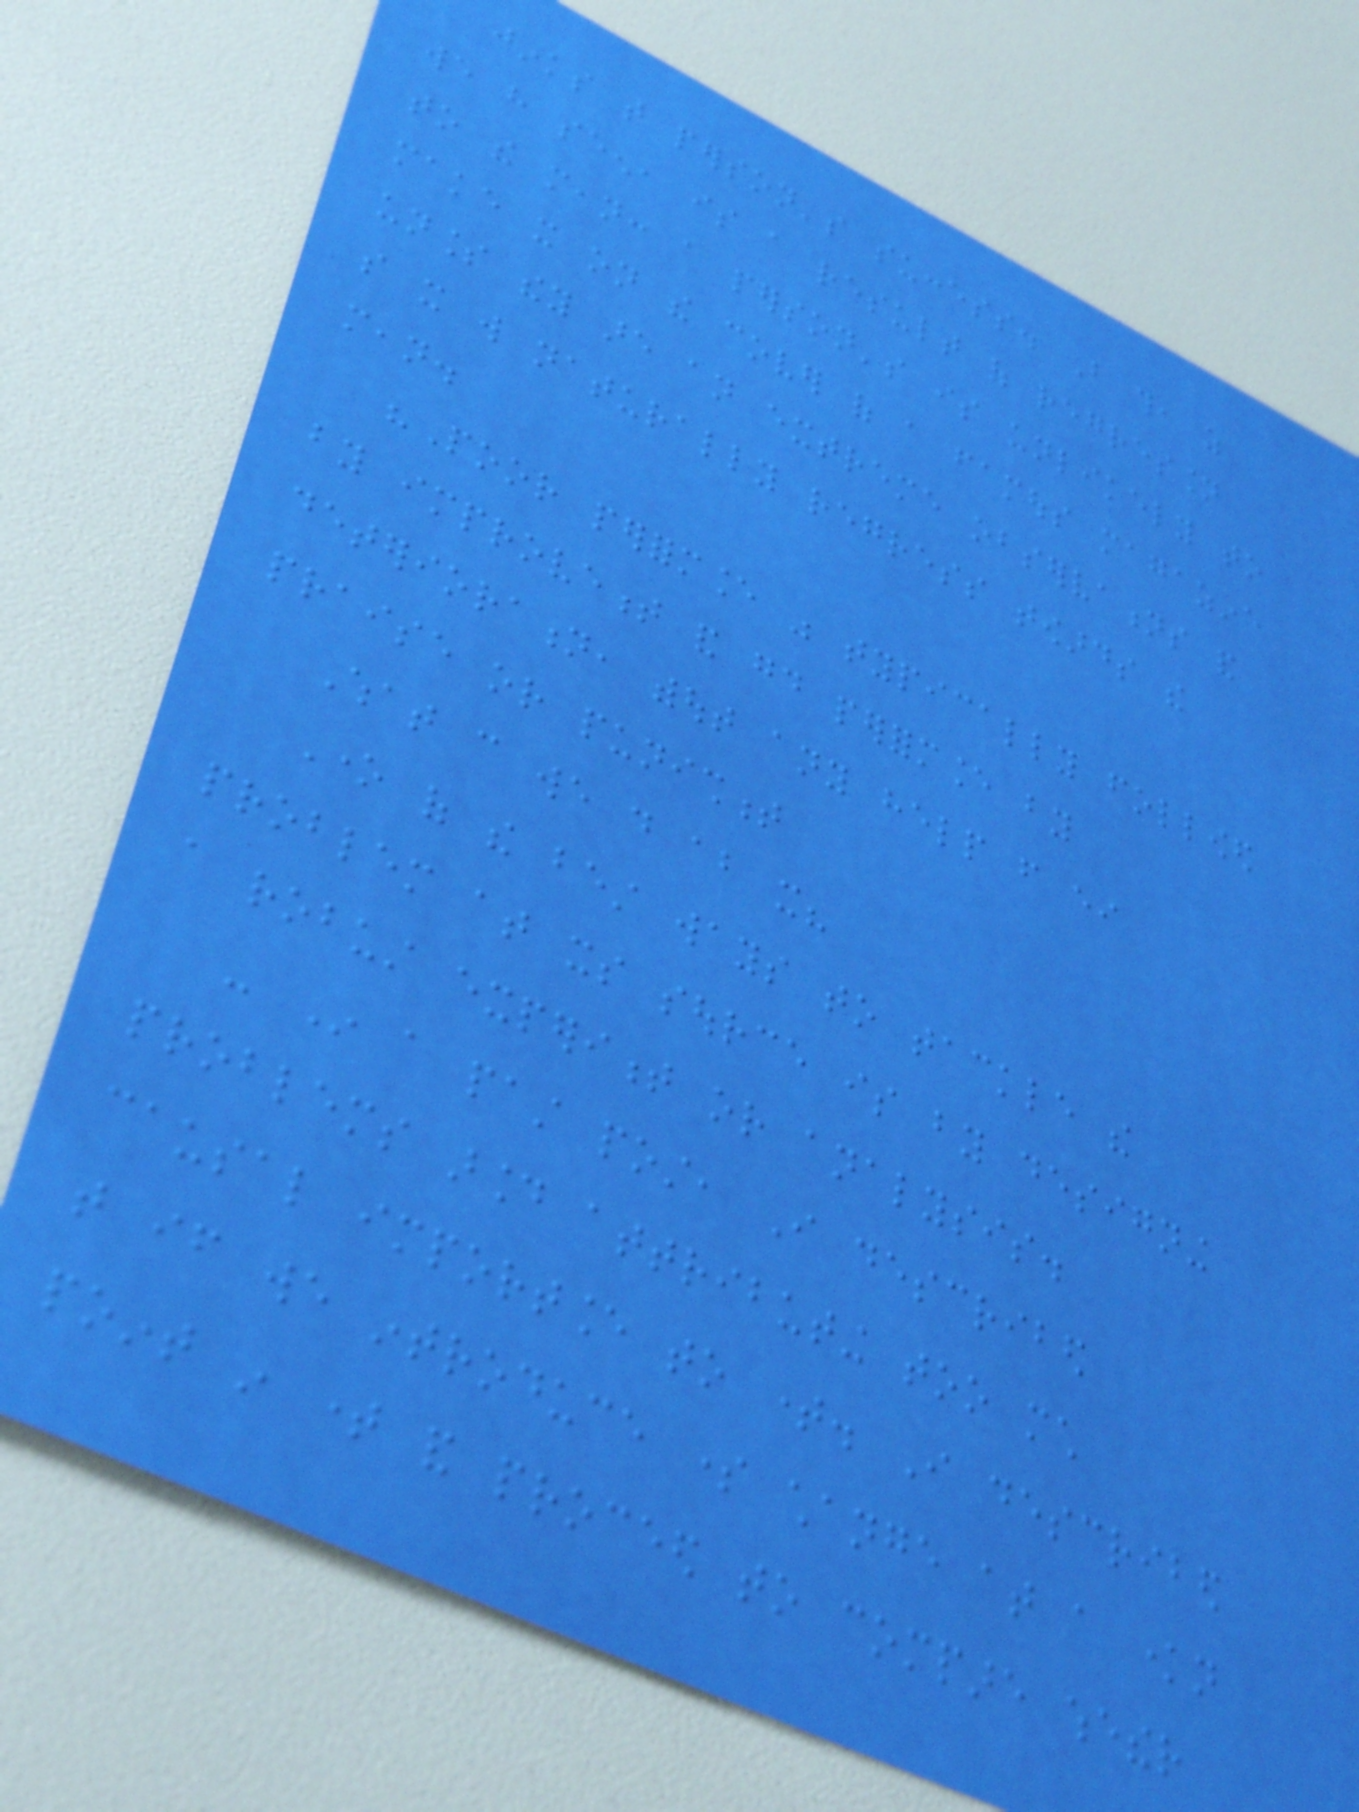jinks that person's success. But this, as
we have seen, is a result of regression
to the mean: a person's is unlikely to
make it on the cover of a famous magazine
unless they are an extreme observations and
so it will naturally regress towards the
mean.
"Poor performance was typically followed
by improvement and good performance by
deterioration, without any help from either
praise or punishment
What can we do about it?
One of the best ways to tackle the
problem at its source is by designing
a robust experiment or analysis.
- In a past post, I described
problems around attributing too much
causal importance to time. I described
that if we introduce some change at a known
point in time and proceed to compare whether
